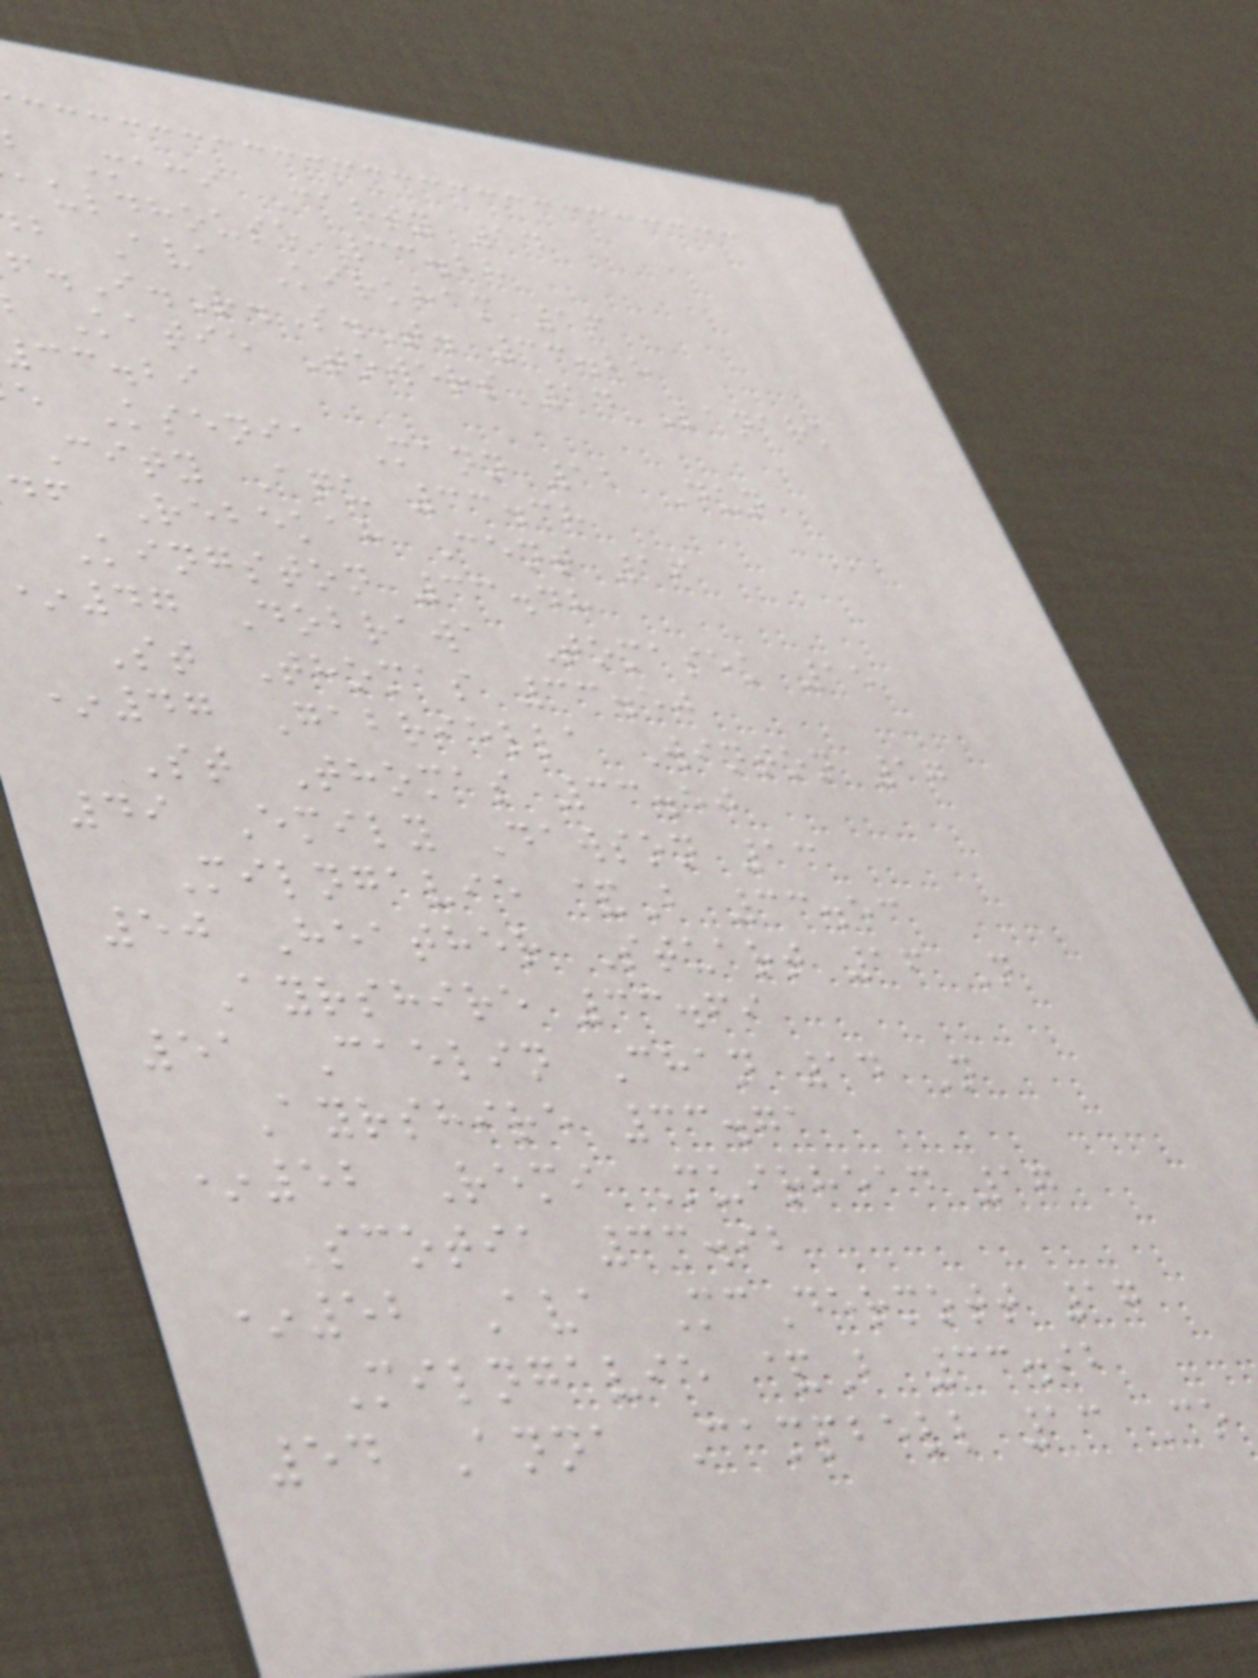b Maci Carty 14
auldhouse 33.28
b Ava Kirkham 16
.I.R.S.T. 33.28
Katie Towers 14 Lanark
cc.bi
e Ksenia Mann 12 Dun
City Aqu 33.38
df Rebekah Cent 16
Kingston 33.48
47 Dobrawa Tomasek 15
St Thomas 33.50
*47 Gabriella Winton 17
St Thomas 33.50
49 Emily Dawson 13
Milngavie &B 33.53
50 Heather Stuart 16 N
Ayrshire 33.69
51 Caelin Chan 14 N
Ayrshire 33.71
*52 Remi Muirhead 17
Scotia 33.92
*52 Ava McDermott 17
Milngavie &B 33.92
54 Anna Campbell 13 Co
